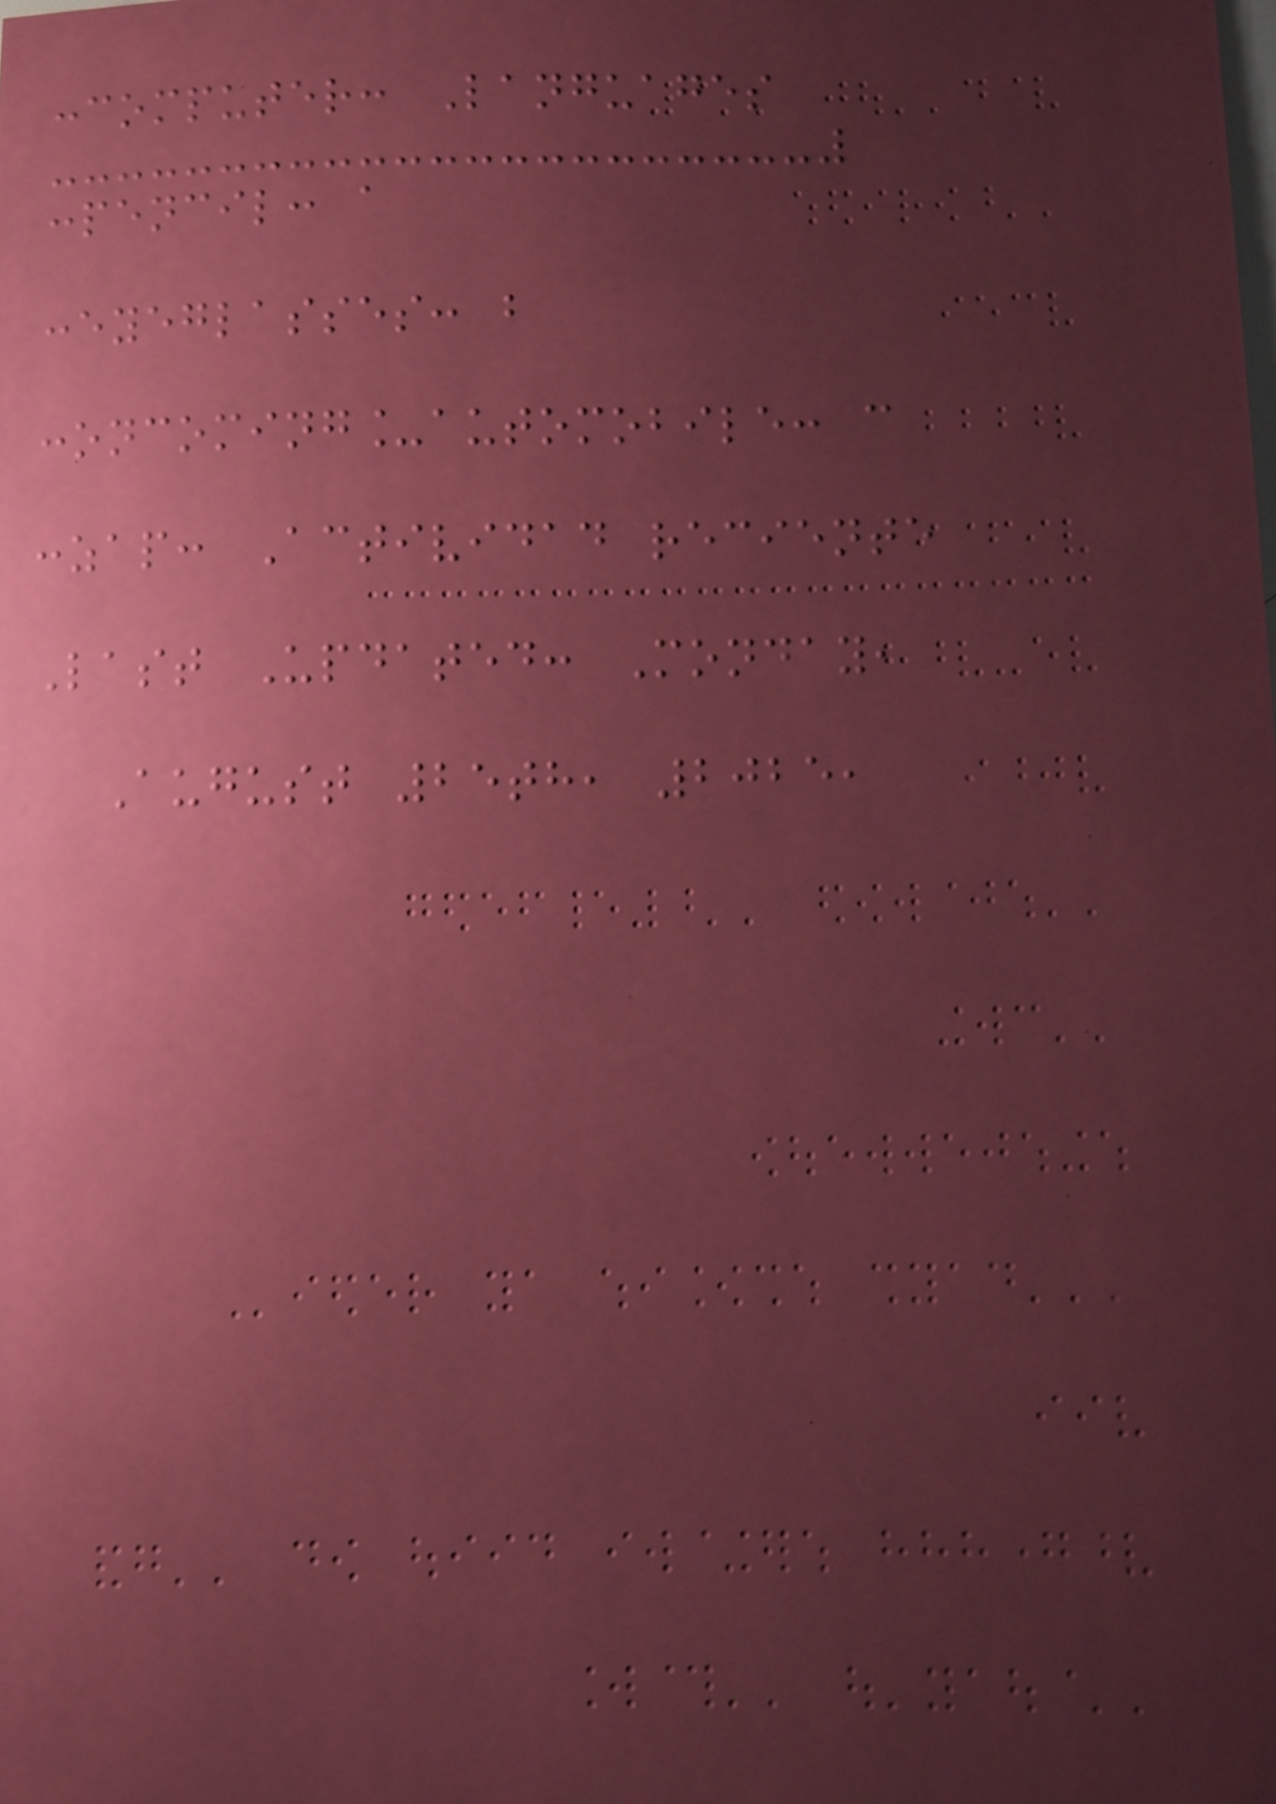:computer: Languages
:pencil: a
:eyeglasses: b
:oncoming_automobile: c
:zap: Actividad reciente
Last Updated: Monday,
August 25th, 2025,
